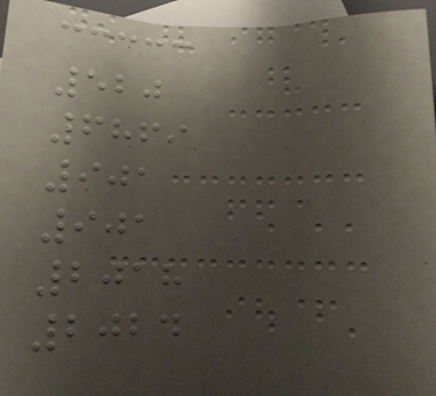520
6869
901
901
2018
2024
